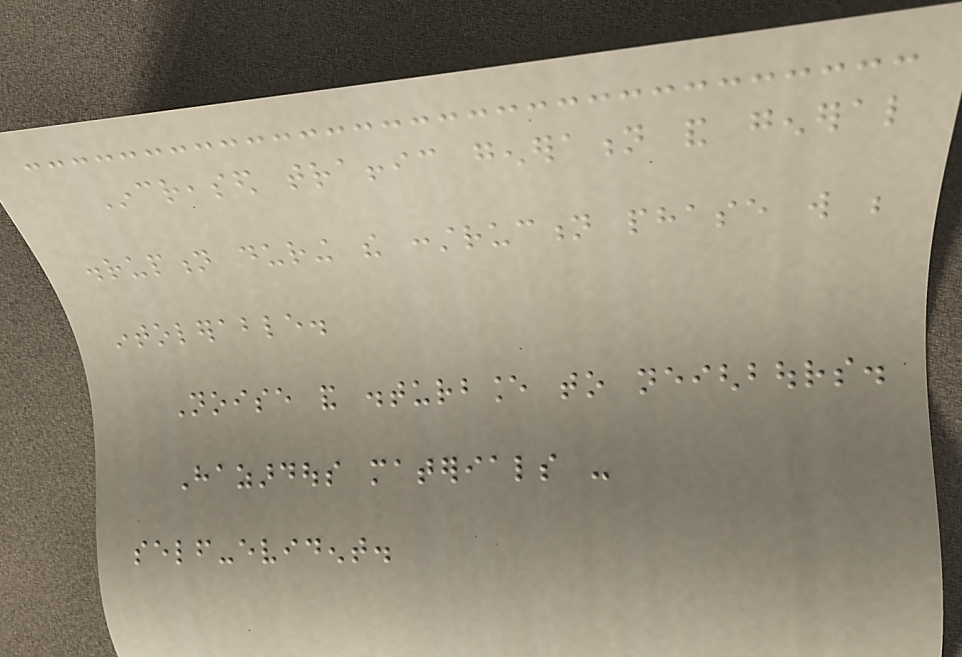Increased traffic generation and general
disruption during the construction phase will be
intolerable.
Noise and disturbance to neighbours.
Hazardous materials -
self-evident.
